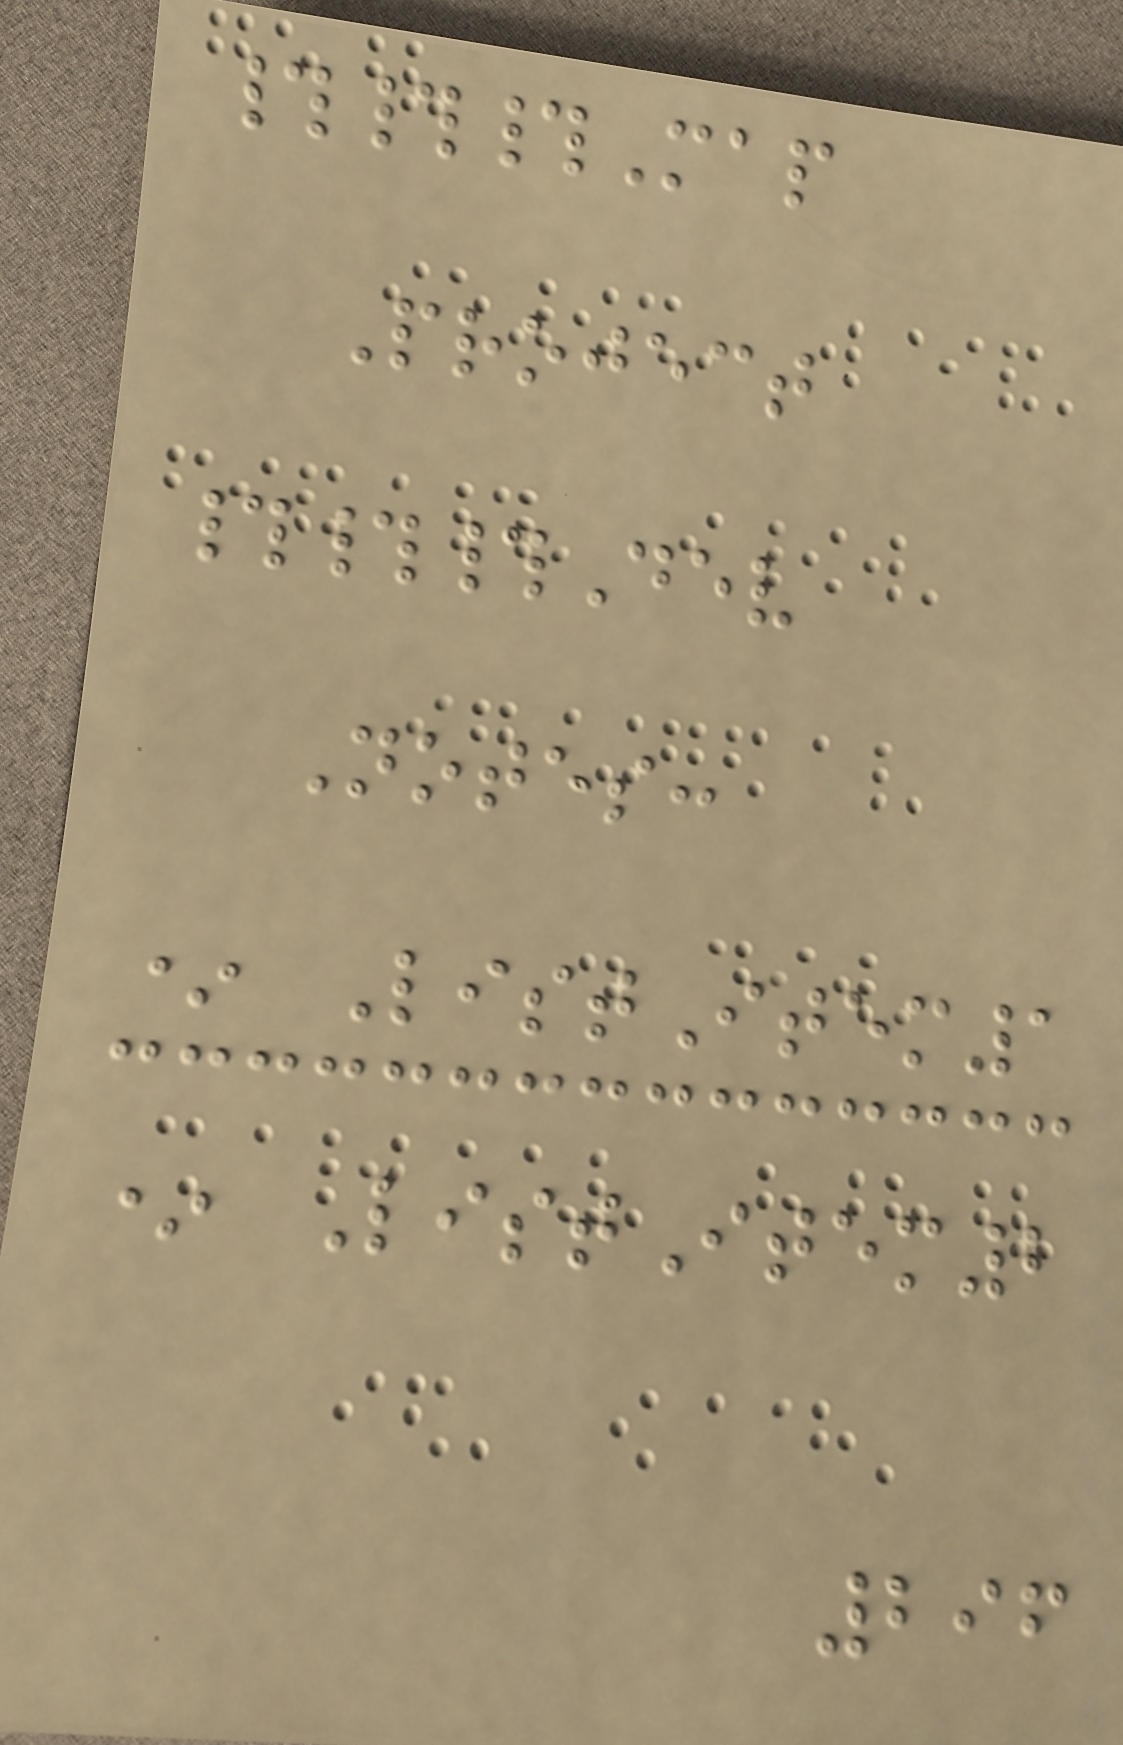###Map
Project
###Dev
Notes:
* ListItem1
* ListItem2
296
